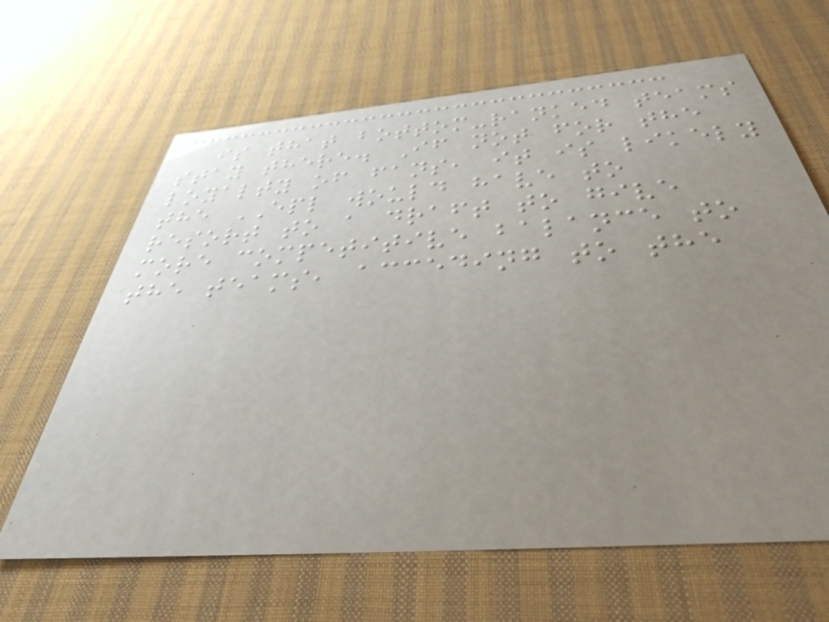is that bottom-ranked teams
stay there. If not for the
loyalty of fans, it is likely
the EPL would have to
resort to a draft to give
more competitive balance to
the teams, acceding to the
